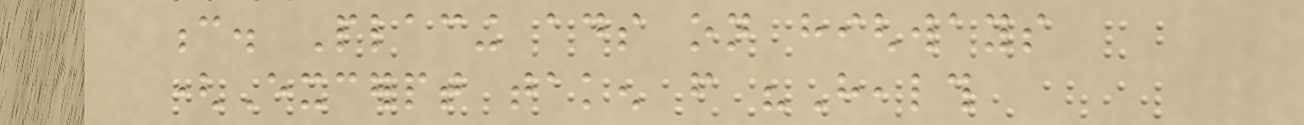c. Placing ads on highways
(Excerpt taken from "Health
